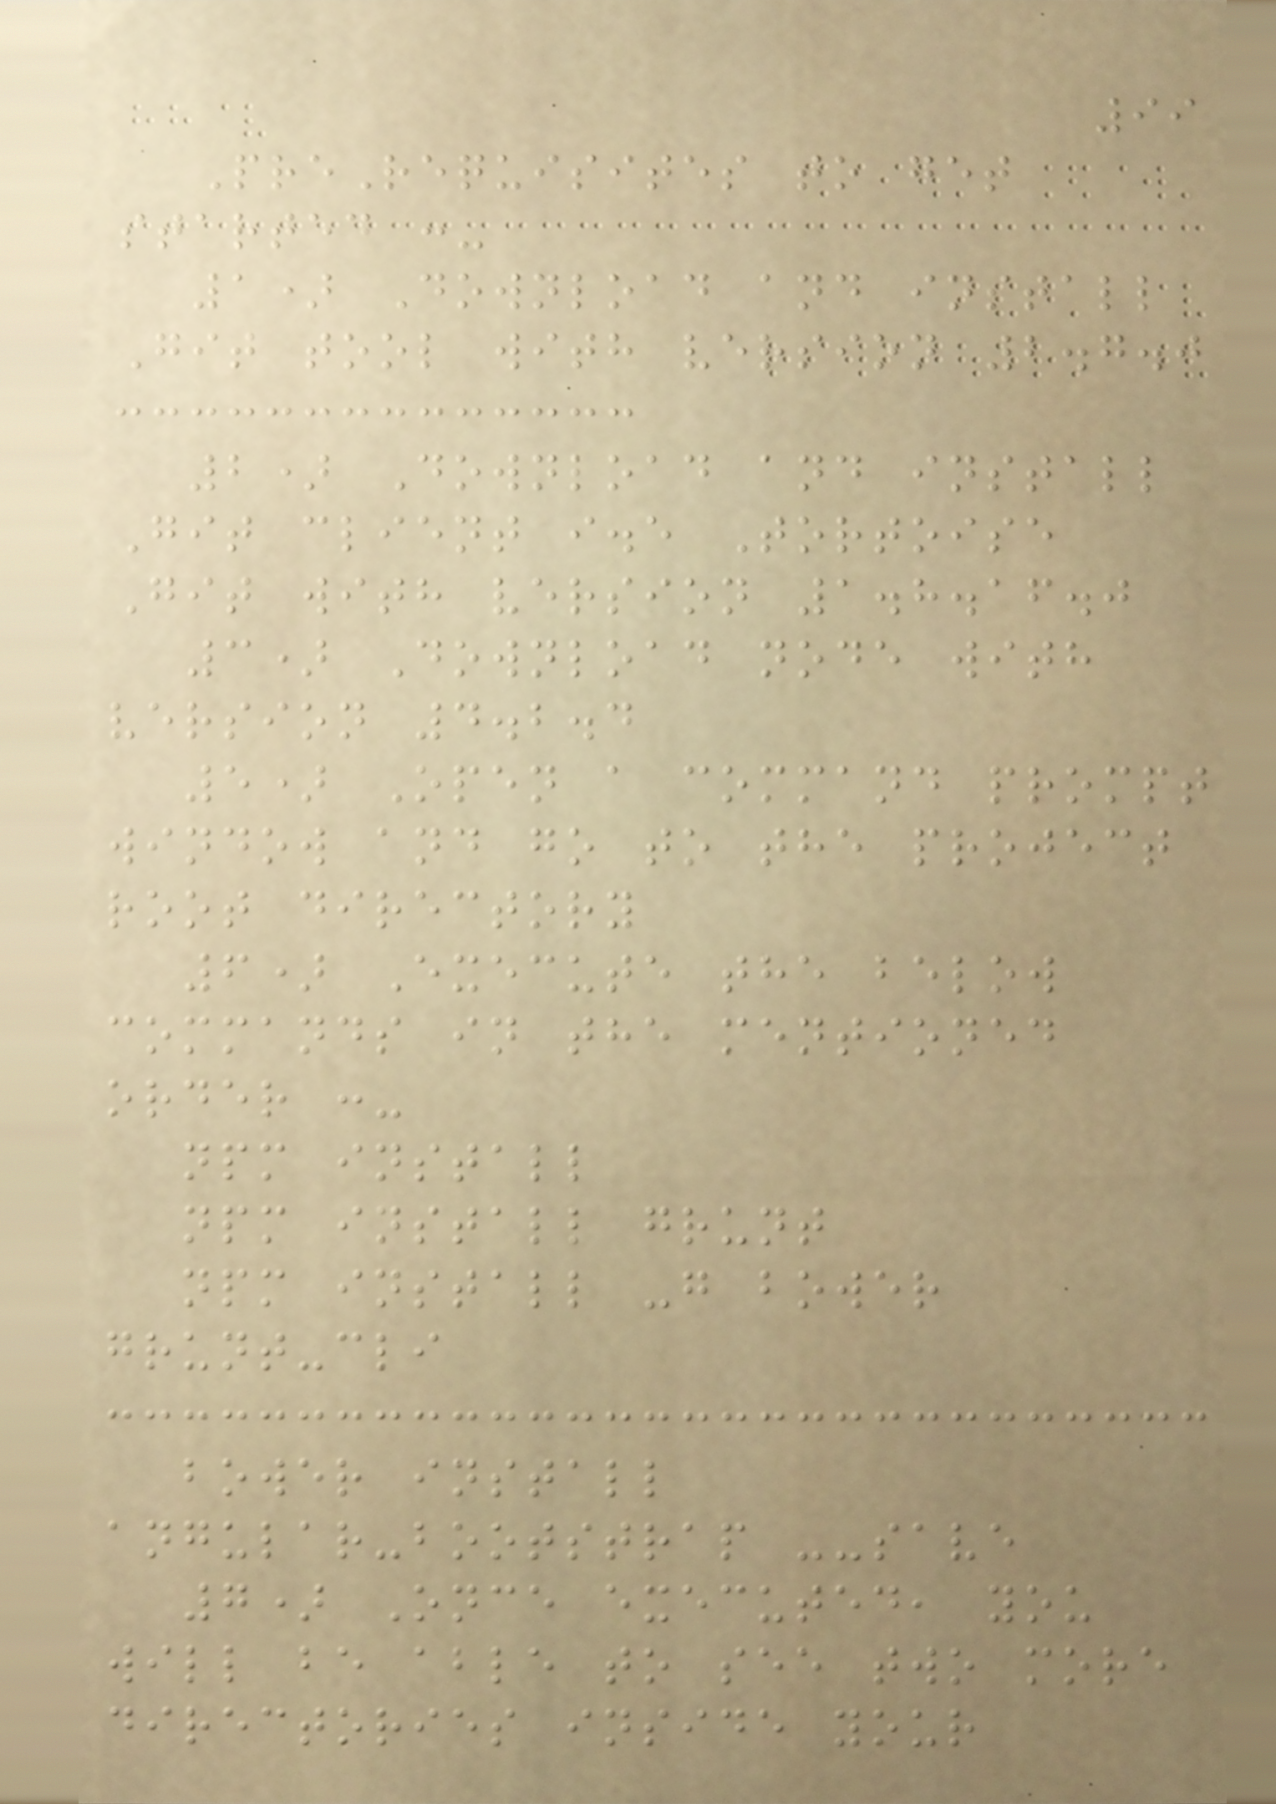99
PreRequisites to get
started :-
1) Download and install
Git tool with version 2.7.0
2) Download and install
Git client i.e Tortoise
Git with version 1.8.16.0
3) Download node with
version 4.2.4
5) Open a command prompt
window and go to the project
root directory
6) Execute the below
commands in the mentioned
order :-
npm install
npm install grunt
npm install -g bower
grunt-cli
bower install
angular-bootstrap --save
7) Once executed, you
will be able to see two more
directories inside your
